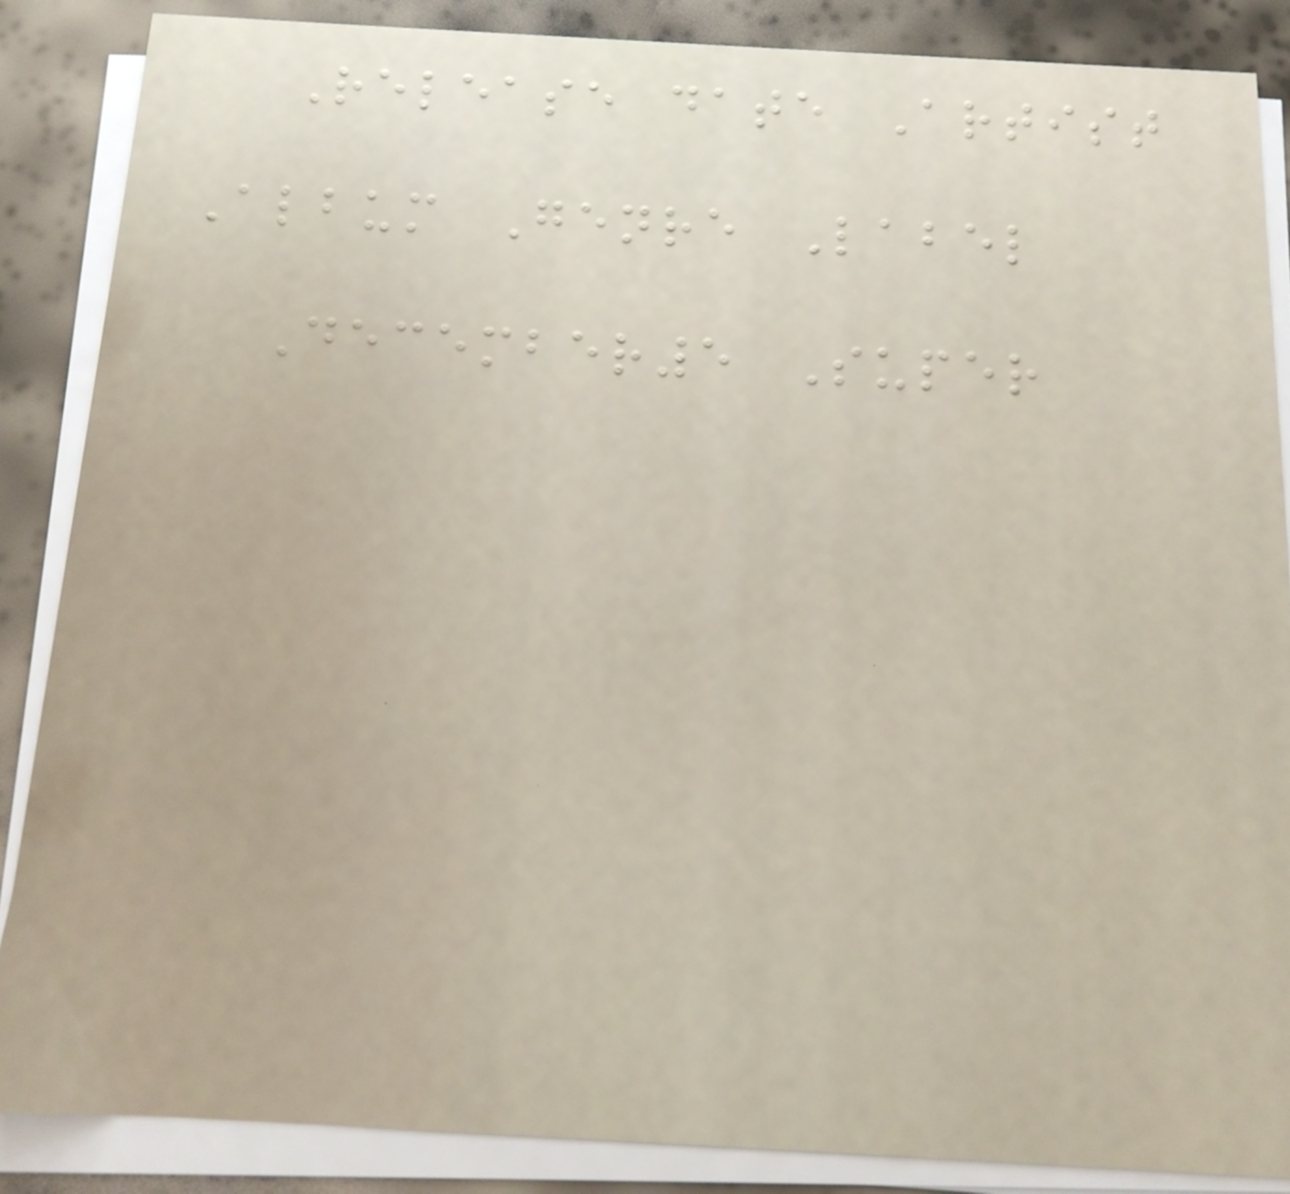Release date Artist
Album Genre Label
December5 Super
